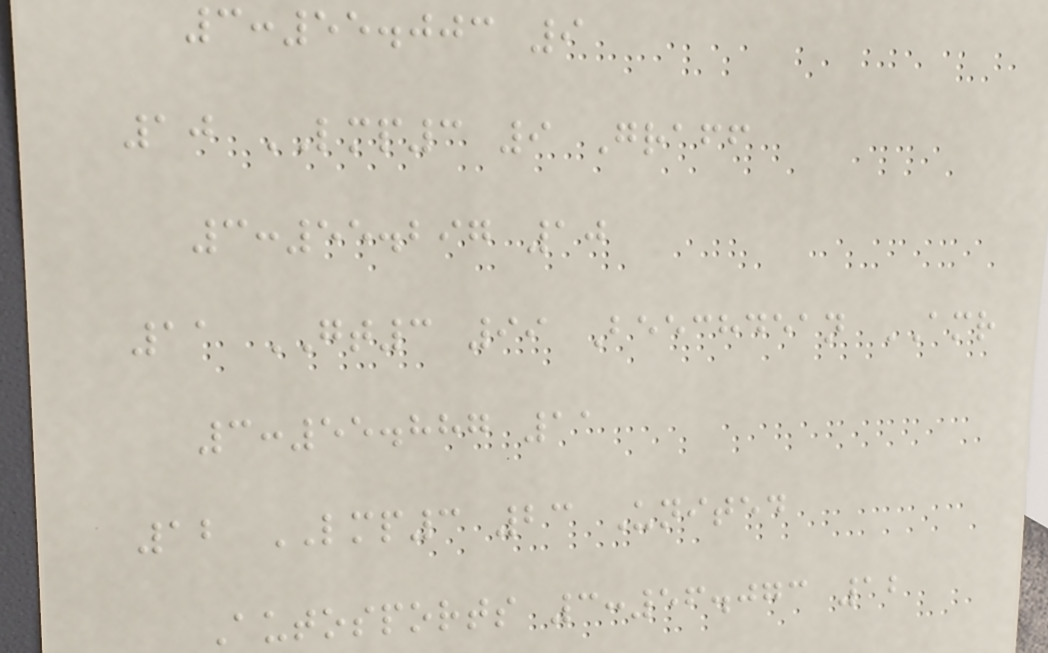3:55.003 9
10 LMP3 9 Graff
3:55.297 10
11 GT3 99 Beechdean AMR
3:55.887 11
12 LMP3 23 United
Autosports 3:56.073 12
